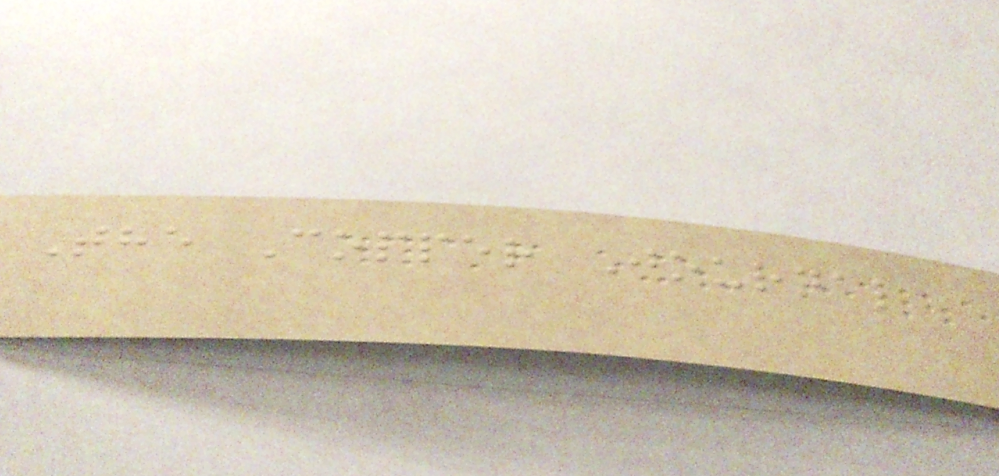The Copper Journal
